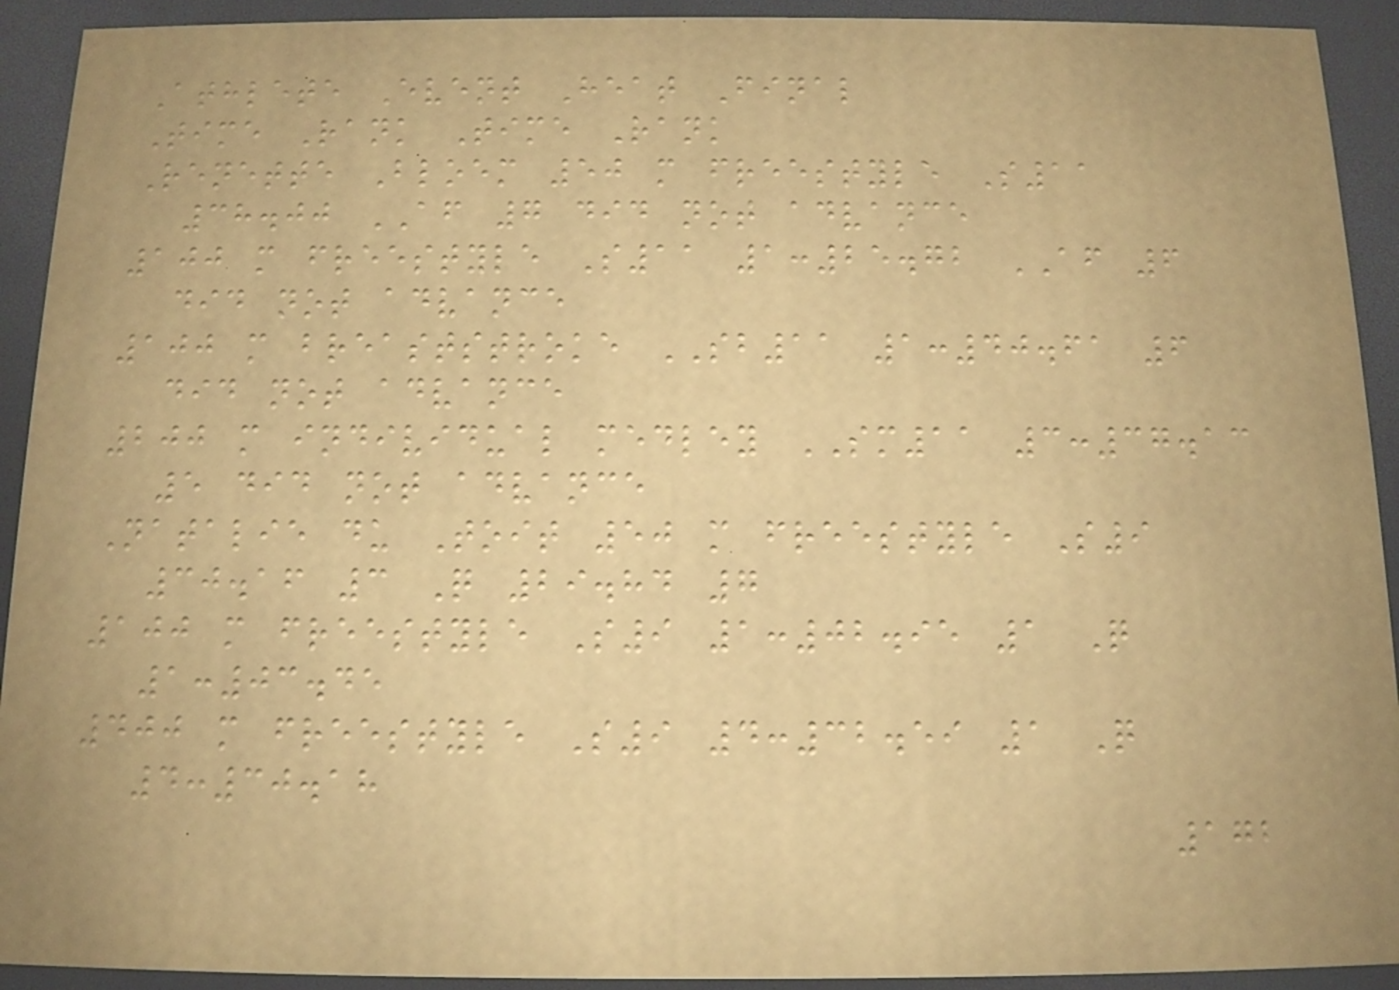Athlete Event Heat Final
Time Rank Time Rank
Renette Bloem 50 m freestyle S11
38.00 AF 7 did not advance
100 m freestyle S11 1:25.72 AF 6
did not advance
100 m breaststroke SB11 1:40.61 6
did not advance
200 m individual medley SM11 3:37.13
5 did not advance
Natalie du Toit 50 m freestyle S9
30.16 3 Q 29.84 7
100 m freestyle S9 1:02.95 1 Q
1:03.45
400 m freestyle S9 4:32.59 1 Q
4:30.18
172
